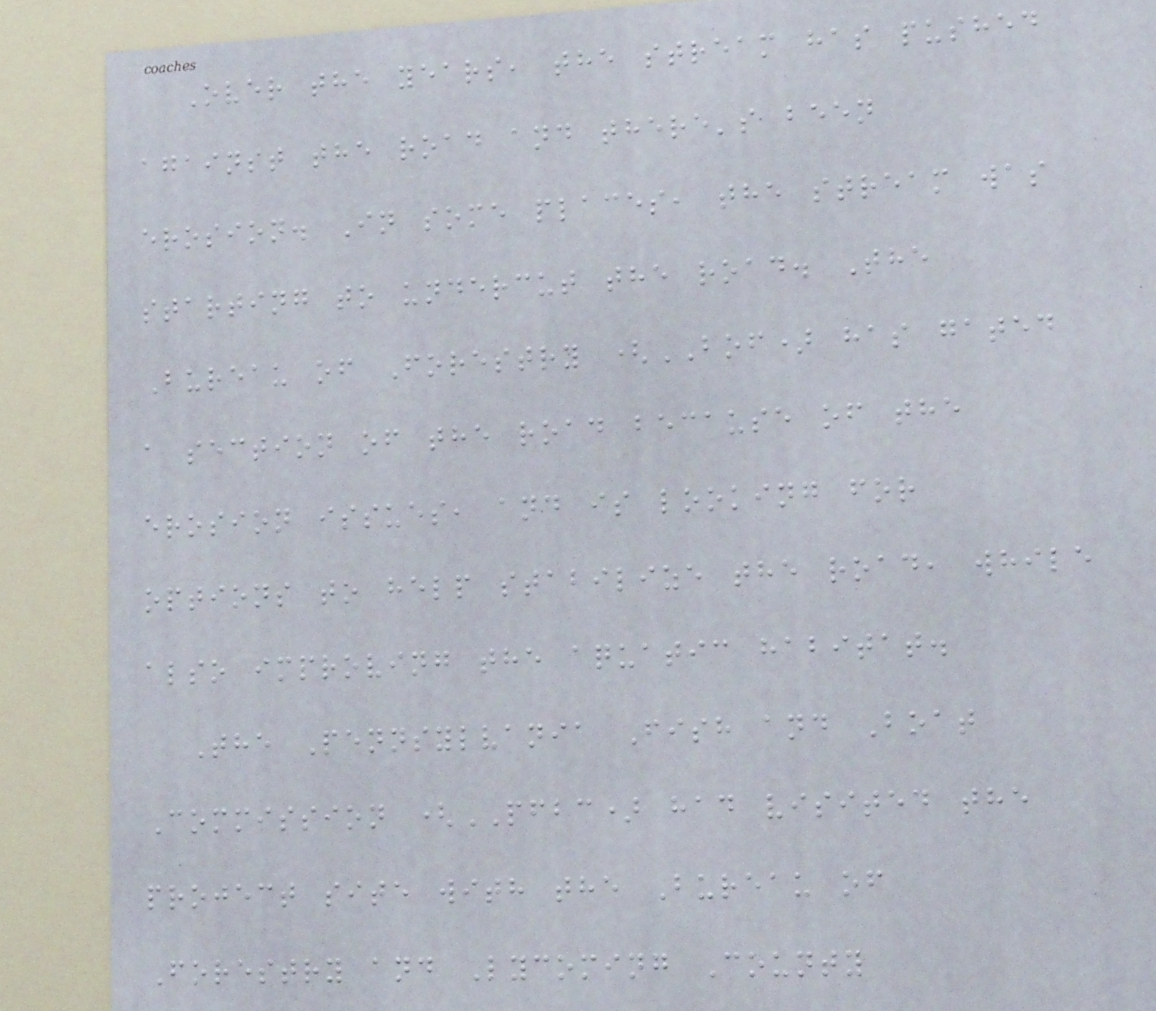Over the years, the stream has pushed
against the road and there's been
erosion. In some places, the stream was
starting to undercut the road. The
Bureau of Forestry (BOF) has gated
a section of the road because of the
erosion issues, and is looking for
options to help stabilize the road, while
also improving the aquatic habitat.
The Pennsylvania Fish and Boat
Commission (PFBC) had visited the
project site with the Bureau of
Forestry and Lycoming County
